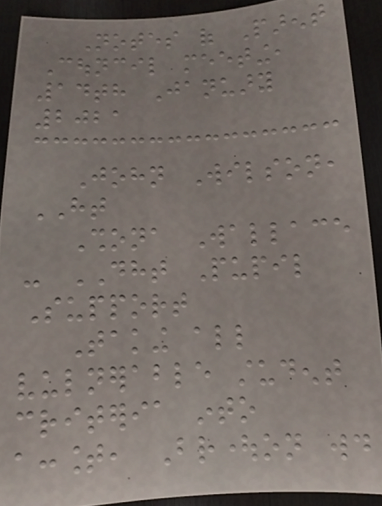Notes of Parent
Council meeting,
14th January
2021
John Wilson,
HT
Shona Wallace
- DHT Pupil
Support
Taking all
vulnerable student
criteria into
account, Broughton would
